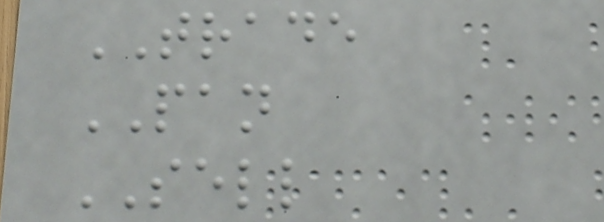TRADE
PAN
SELL
